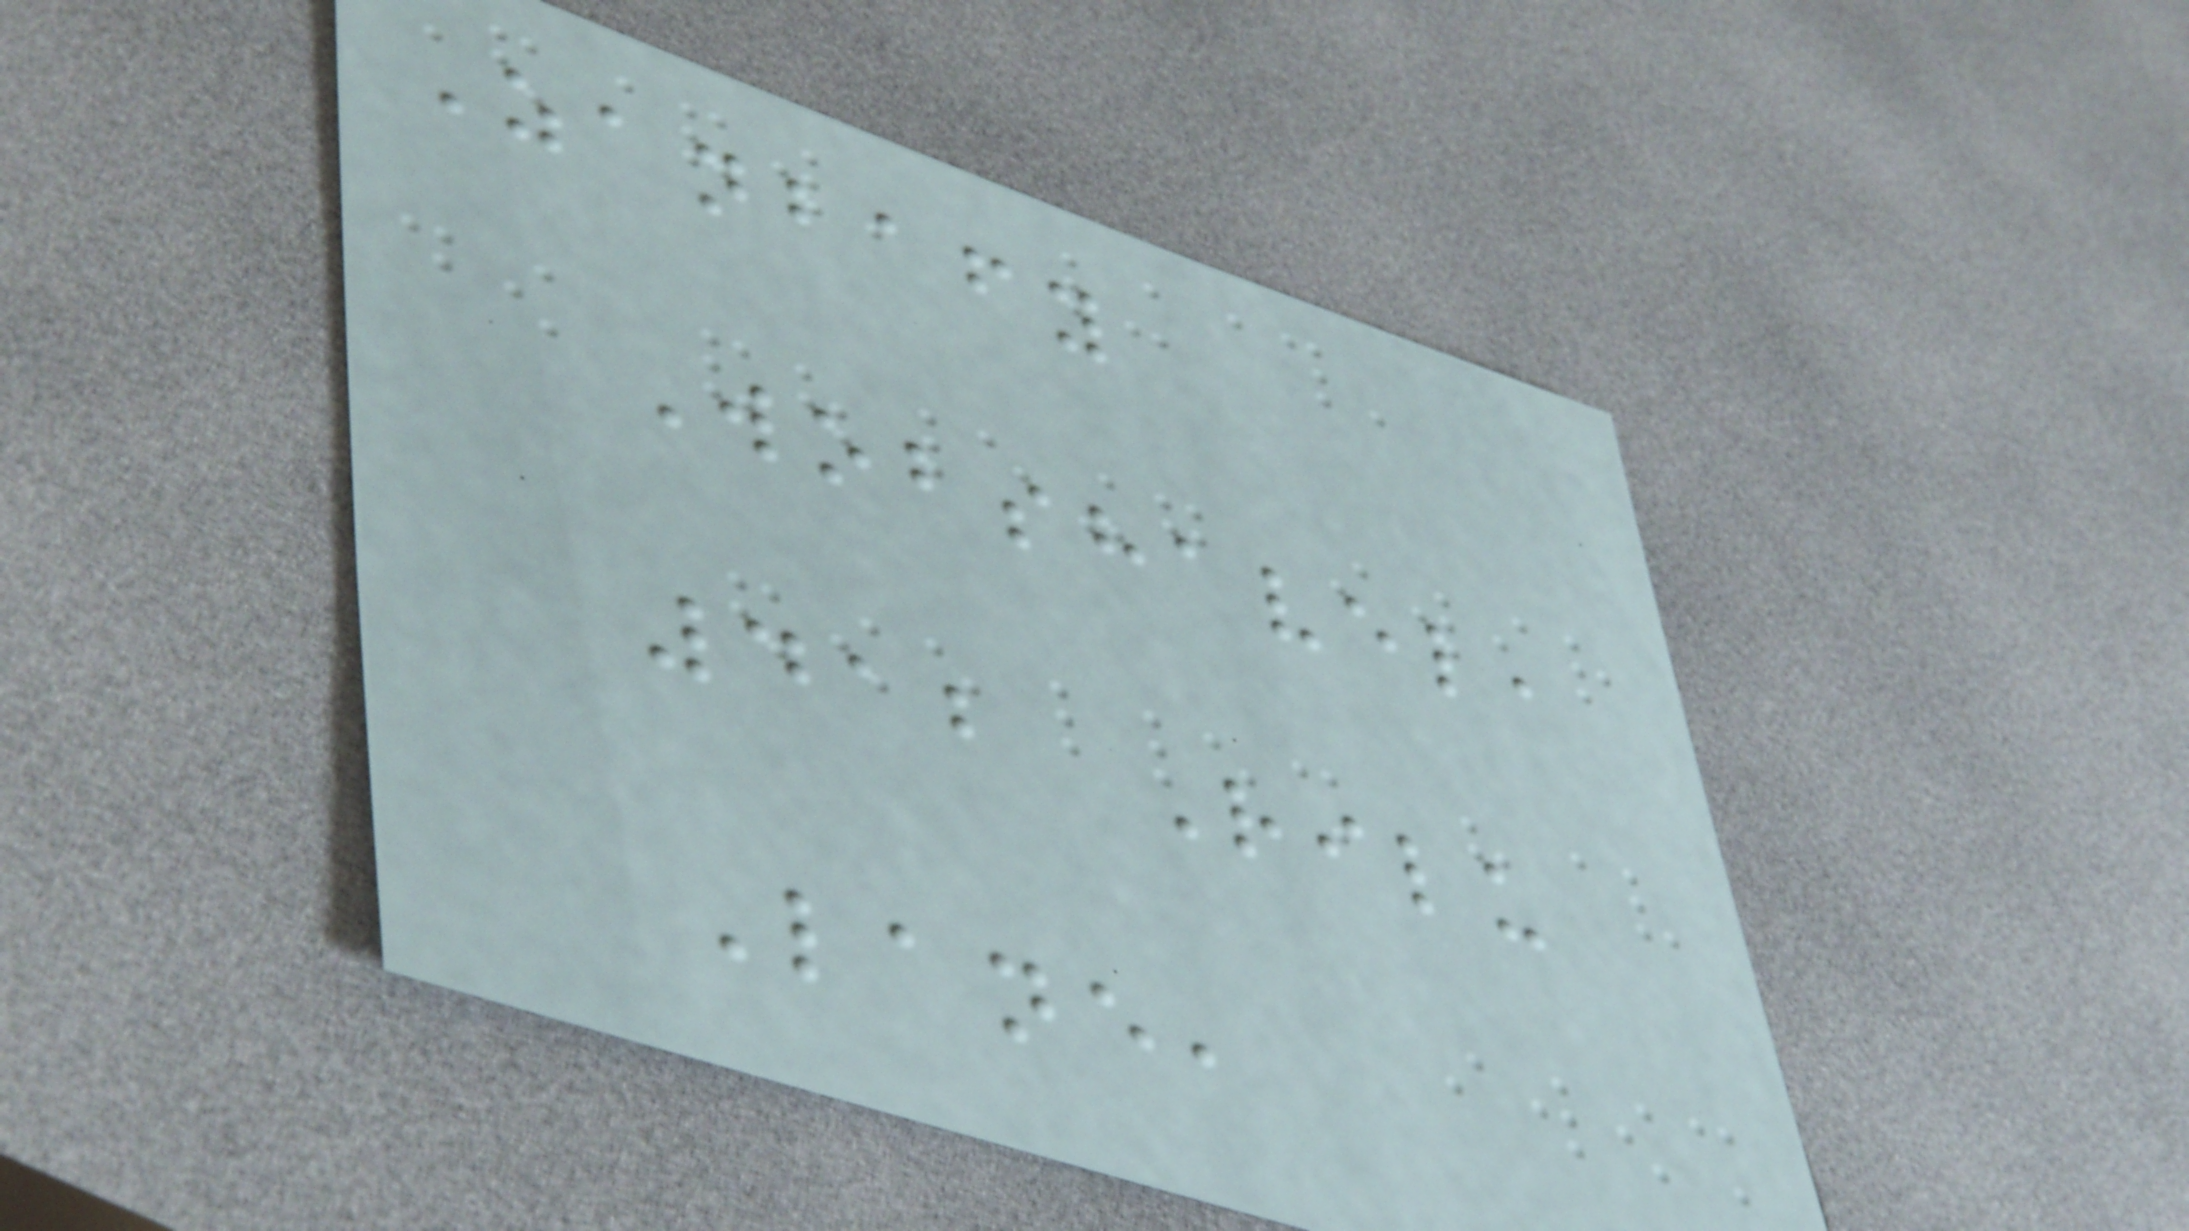Zanbafy
Wobshavel,
412 Rilu
Lane,
